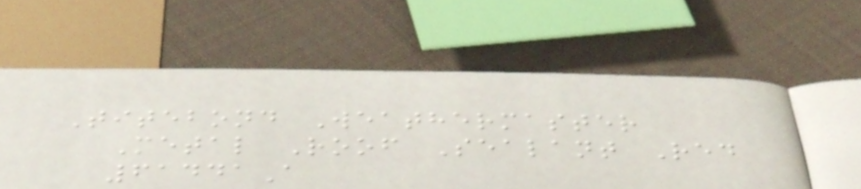Titebond Weathermaster
Metal Roof Sealant Red
61441A
